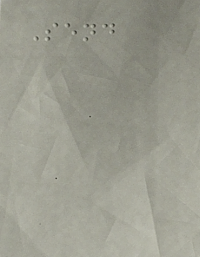Send
